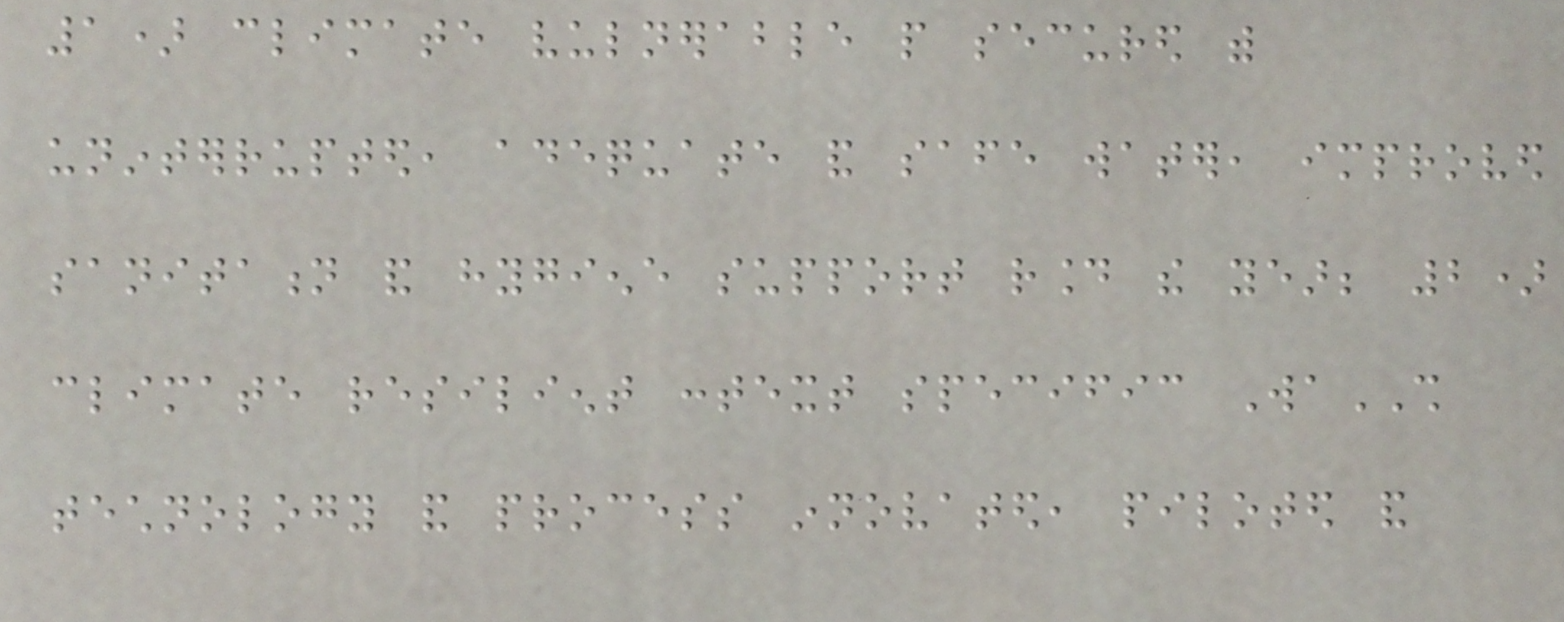1) climate vulnerable people secured with
uninterrupted, adequate and safe water, improved
sanitation and hygiene support round the year; 2)
climate resilient context specific WaSH
technology and process innovated, piloted and
